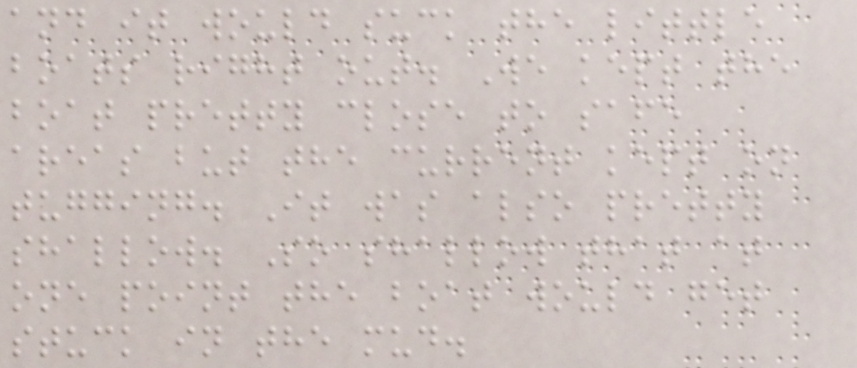and it would suck the little
boats right out. We kept the
boat pretty close to safe
areas but the current kept on
tugging. It was also pretty
shallow. So shallow that at
one point the boat would get
stuck in the mud.
